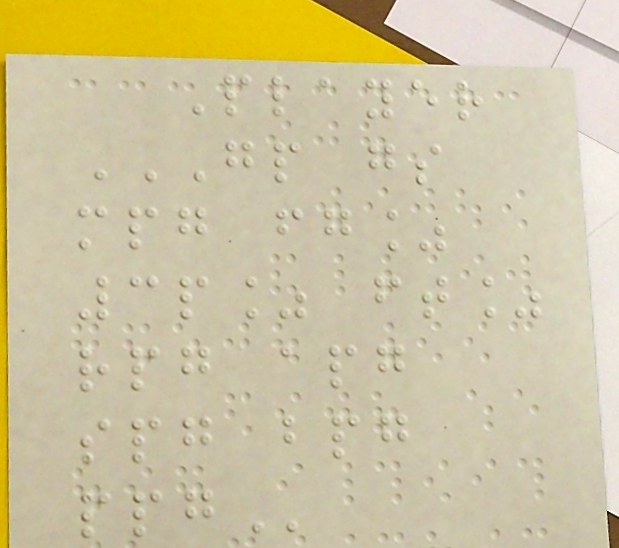Player
GP GS
MPG FG%
3P% FT%
RPG APG
SPG BPG
PPG
